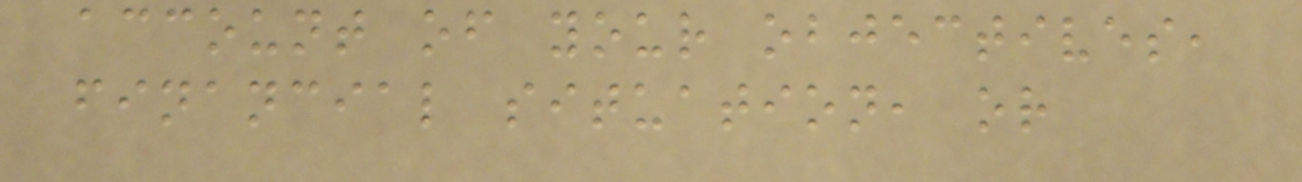account of your objectives,
financial situation, or
